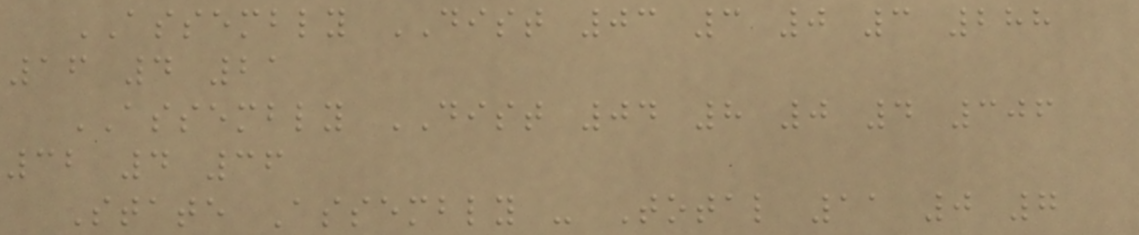ASSEMBLY DIST 03 3 0 3 288
16 4 21
ASSEMBLY DIST 04 8 0 4 306
32 4 36
State Assembly - Total 11 0 7
